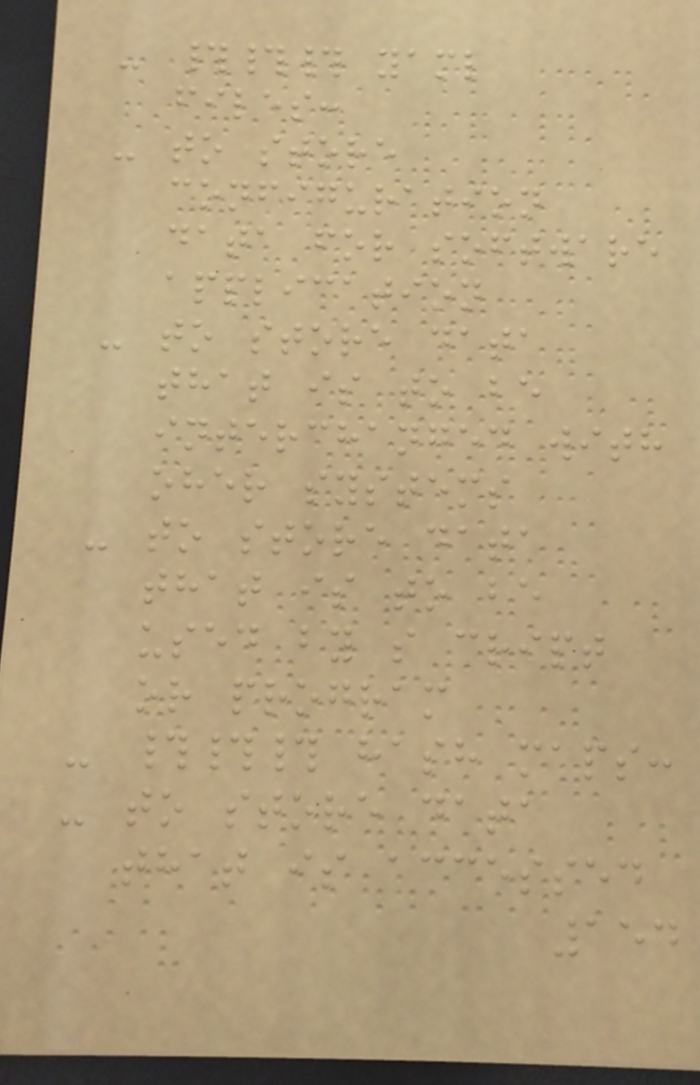- ### yaml
files:
- to store
configuration
data for software
application
- to store data
that is to be
interchanged with
oher systems
- to store data
that is to be
used by s cript
or program
- ### hash maps:
- to store data
that is accessed
154
